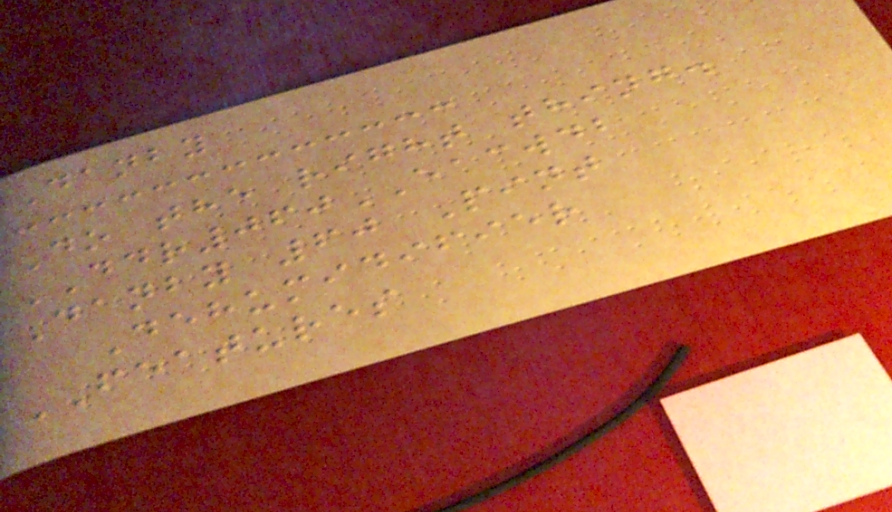Danby
Do the right thing.
DDR060EACWDB
Danby 60 Pint
Dehumidifier
FEATURES
